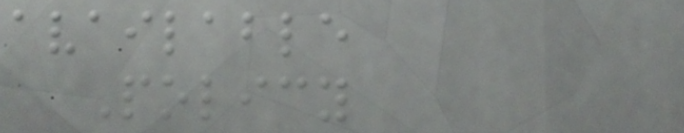available
Policy
